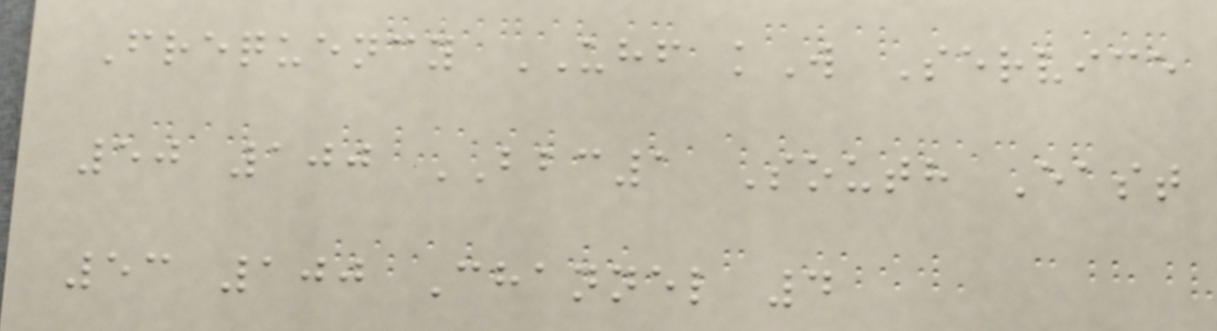Frequency UHF kW Service
50 100 BBC1 South East
53 100 Channel 4
